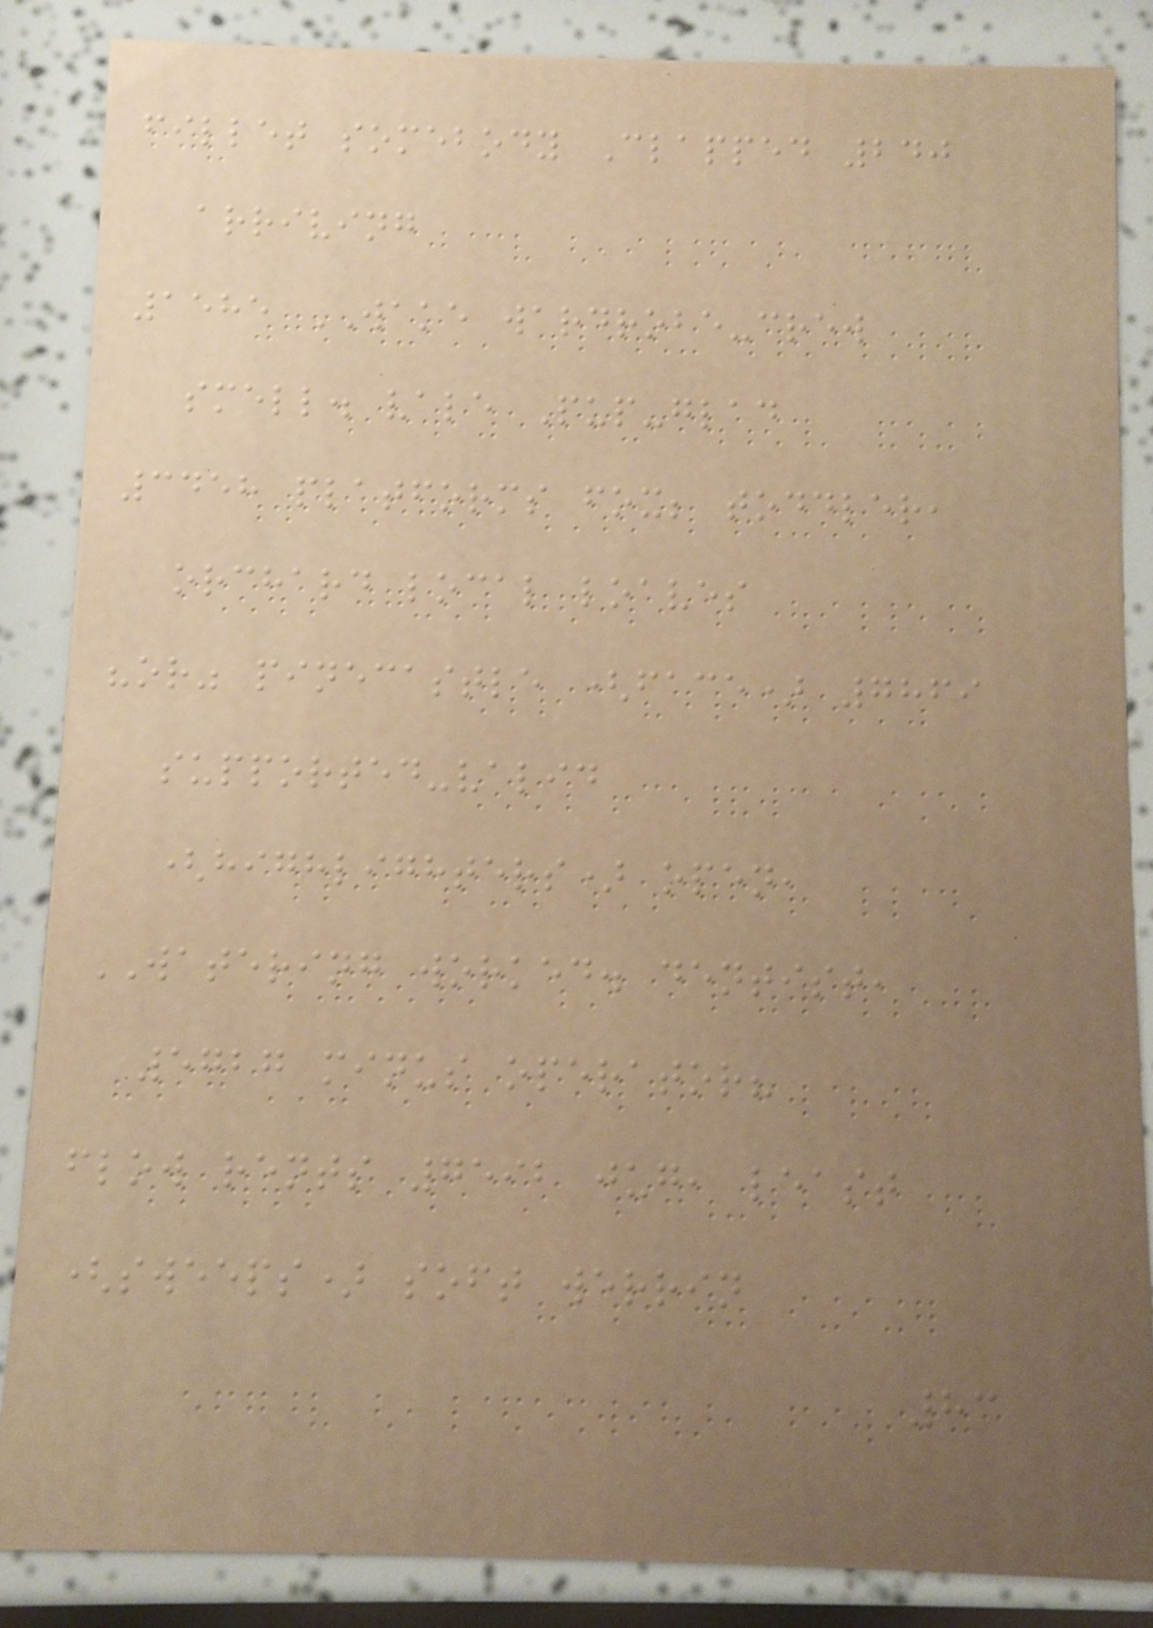fillet somebody Clapped 240
arriving
1585 WAKE wardrobe-crew
smell. vale Pup-glad
3458 platforms fox; toddler,
orchard local loaves
"or" pinecastle (face) 7869
supported-valid
(highlighters) open,
WATERING worked. dentist,
5727 minus operator?
flow rents 7592 jug, least
(sweeps) soft werrin
83
